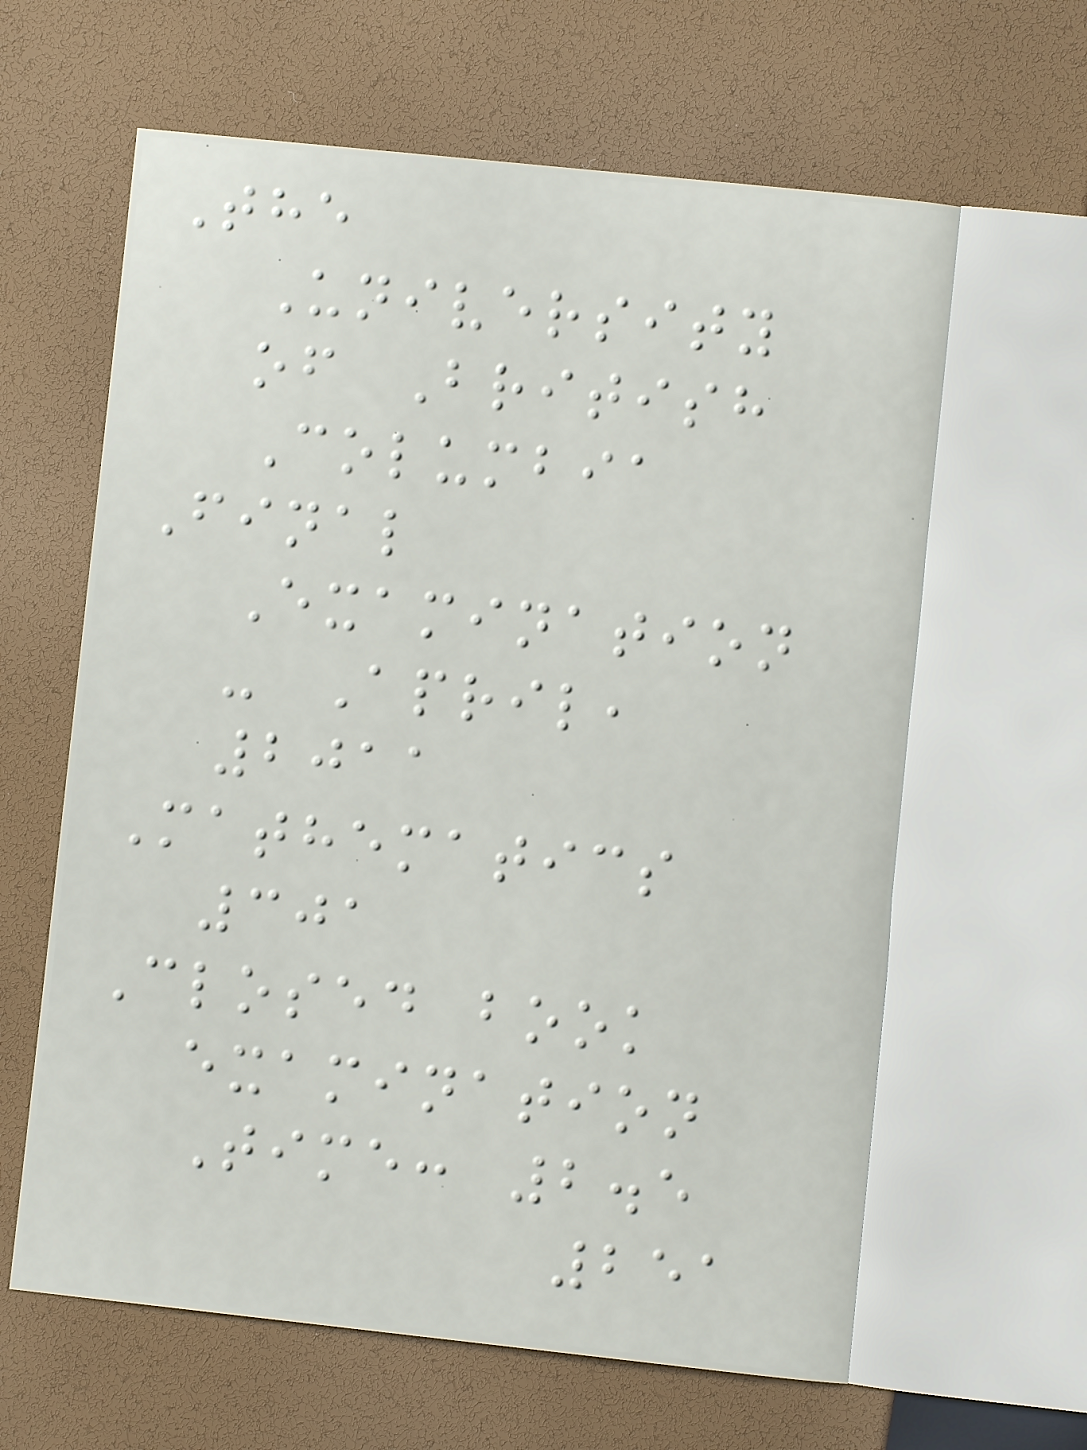The
University
of British
Columbia
Final
Examination
- April,
2011
Mathematics
301
Closed book
examination
Time: 2.5
251
